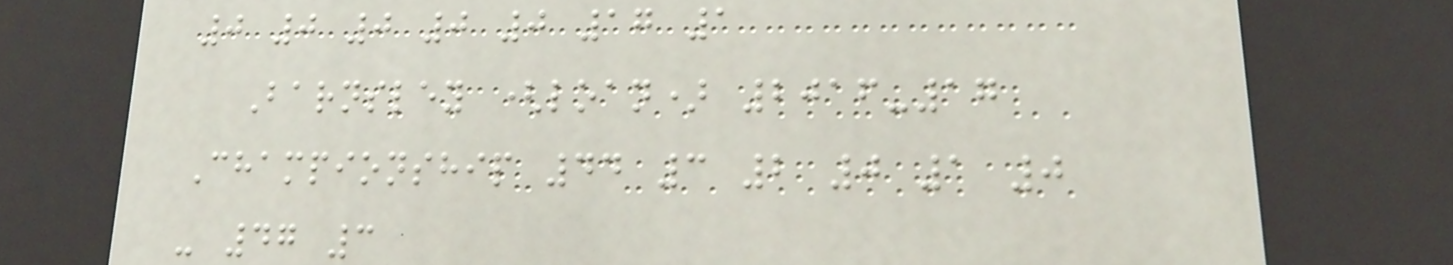0 0 0 0 0 17 1
Barnsley (loan) 2016-17
Championship 44 3 2 0 1 0
- 47 3
